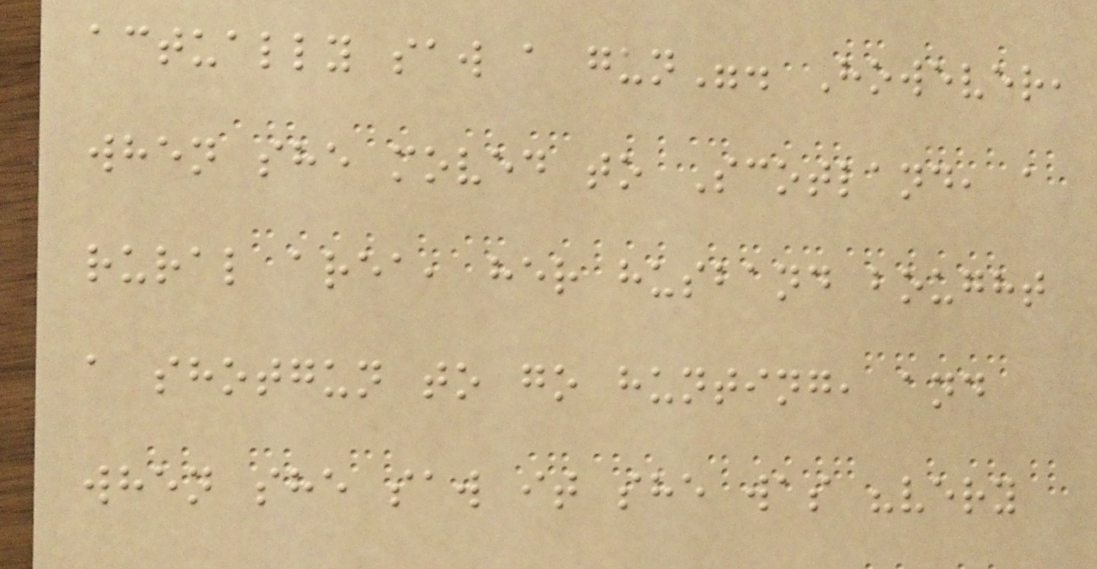actually saw a gun". However,
when she moved to Scotland, a
rural area, her husband bought
a shotgun to go hunting, and
when she saw it she was "very
